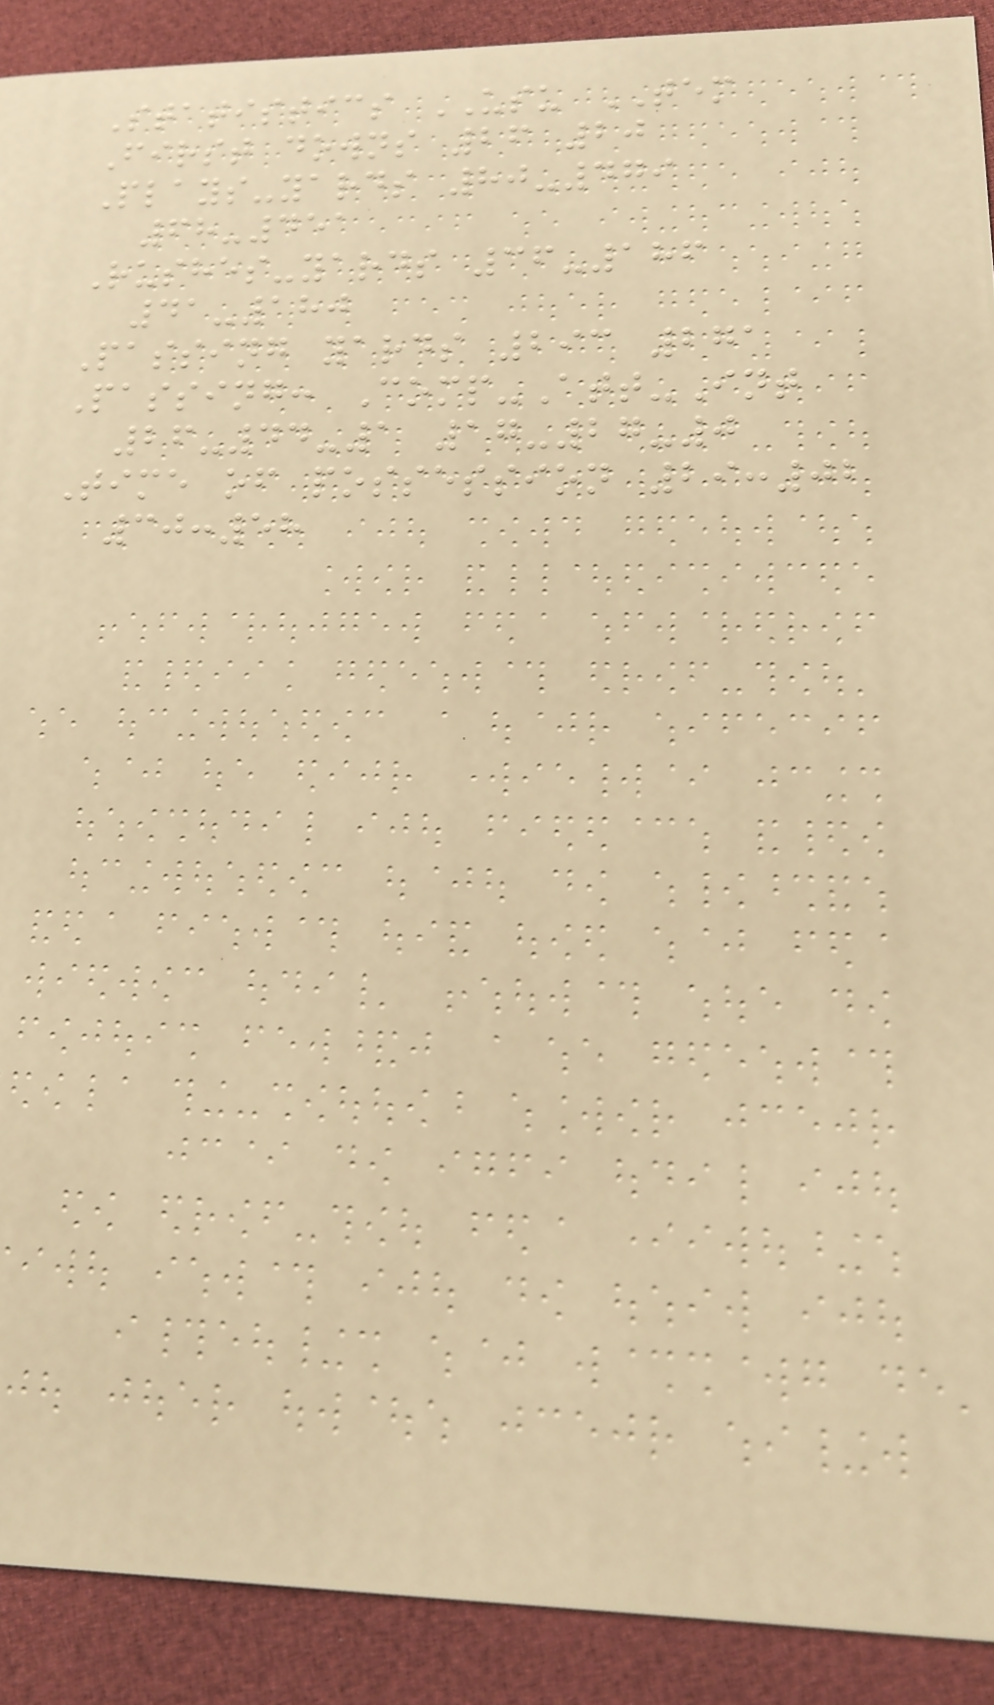Statistics USU TEM
First downs 26 20
Plays-yards 80-479
68-451
Rushes-yards 36-186
41-180
Passing yards 293 271
Passing: Comp-Att-Int
26-44-1 17-27-0
Time of possession 29:02
30:58
